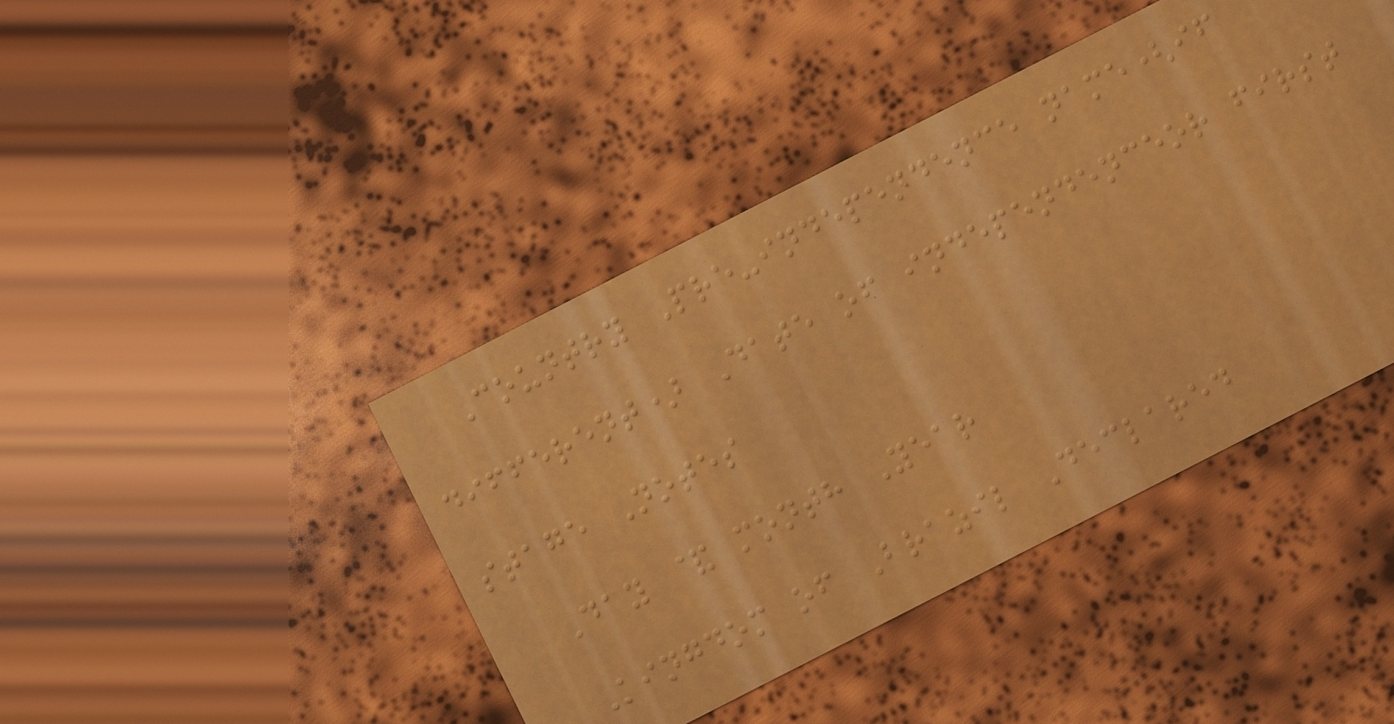Country Pre-independence name(if
different) Date of independenceor first
stage Notes
Day & month Year
Kingdom of Brazil Declared
